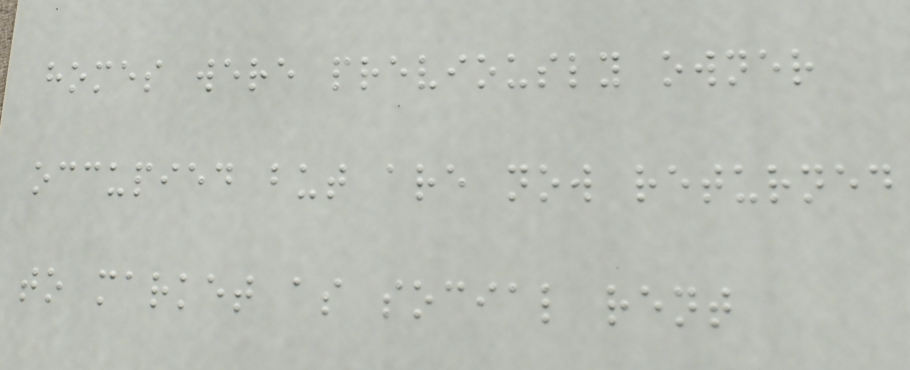homes were previously owner
occupied but are now returned
to market as social rent
